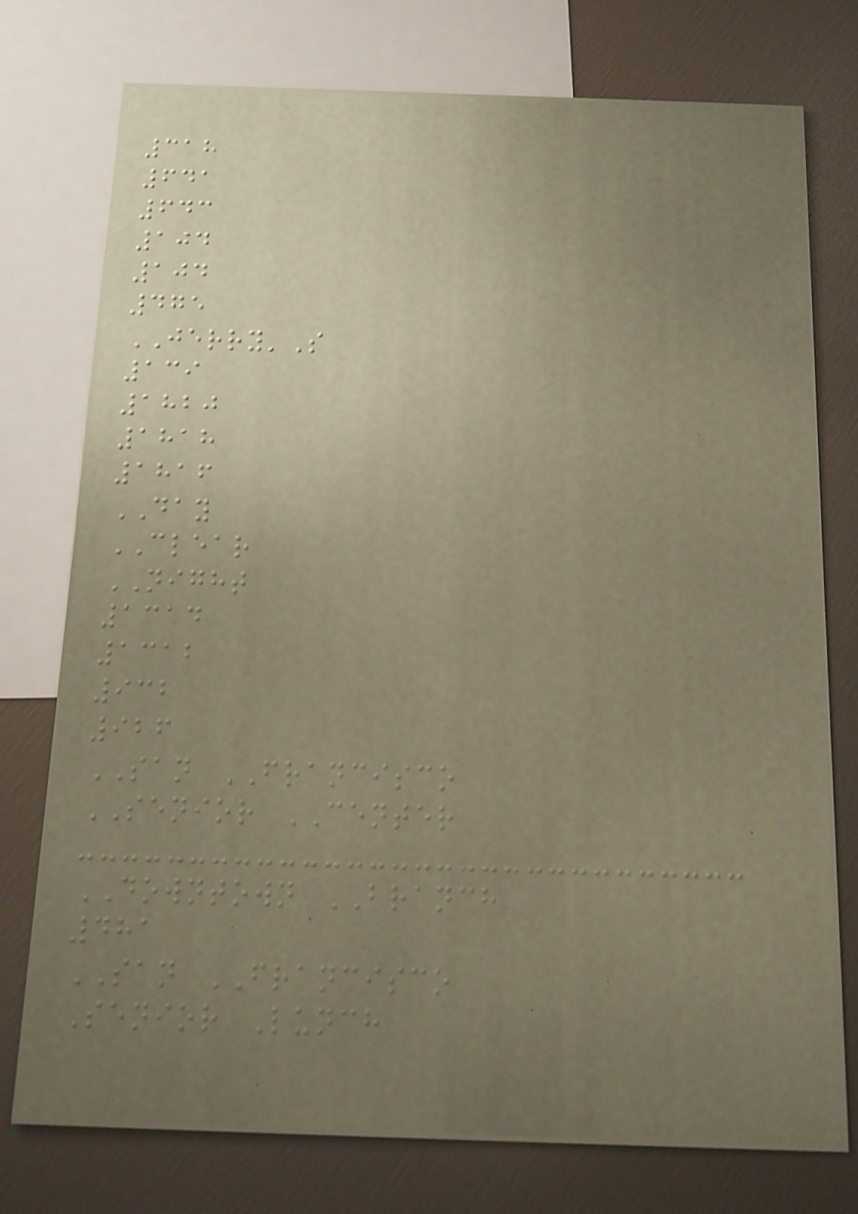318
641
643
104
104
475
JERRY'S
139
1820
1818
1816
DAY
CLEAR
NIGHT
1314
1312
932
926
SAN FRANCISCO
SENIOR CENTER
DOWNTOWN BRANCH
481
SAN FRANCISCO
Senior Lunch
